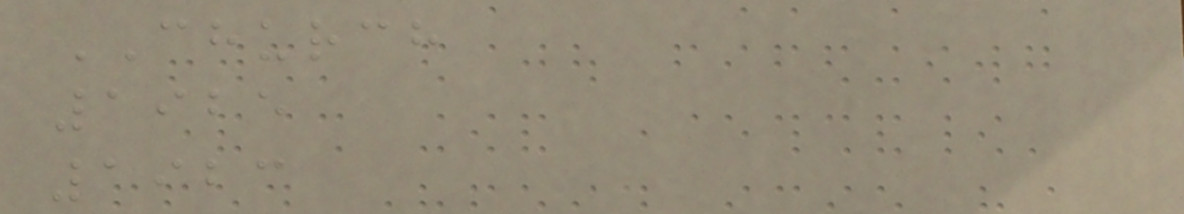CHURCH
1925
1923
